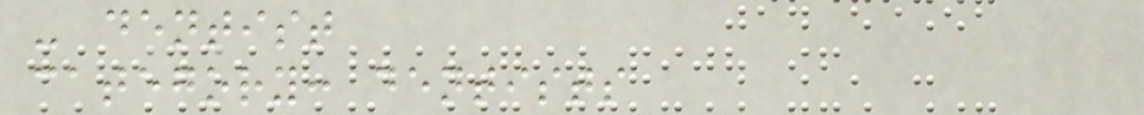- dentist
category: dentists
